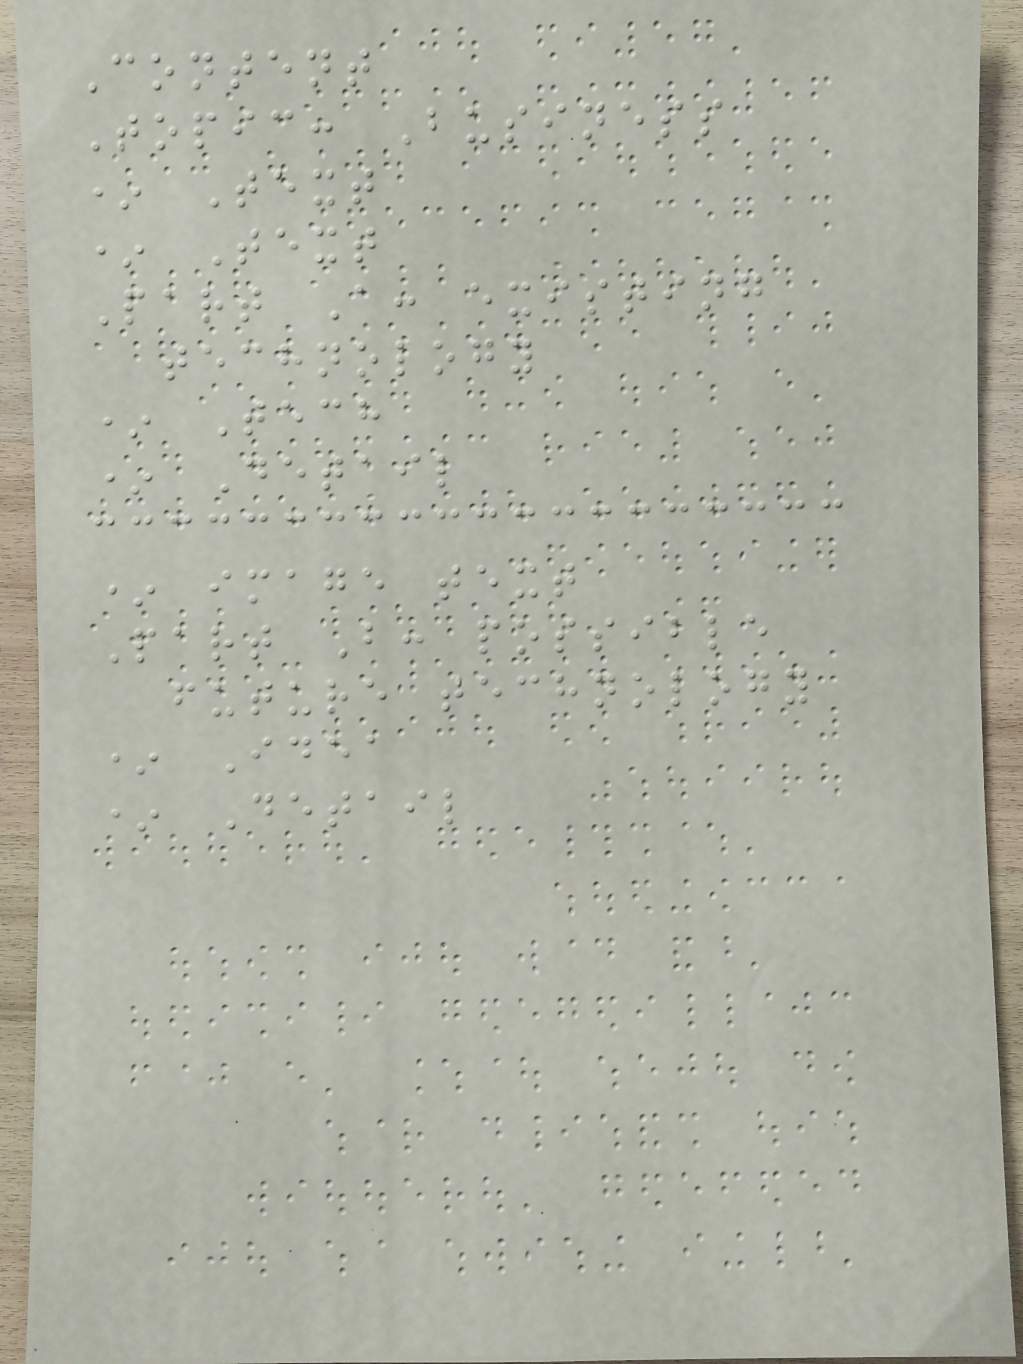Content
Topic: Business
* Text
* Text
Part A: existing
technology
* Tech
* Detail
* image text
Part B: possible
future technology
* Idea
* Detail
